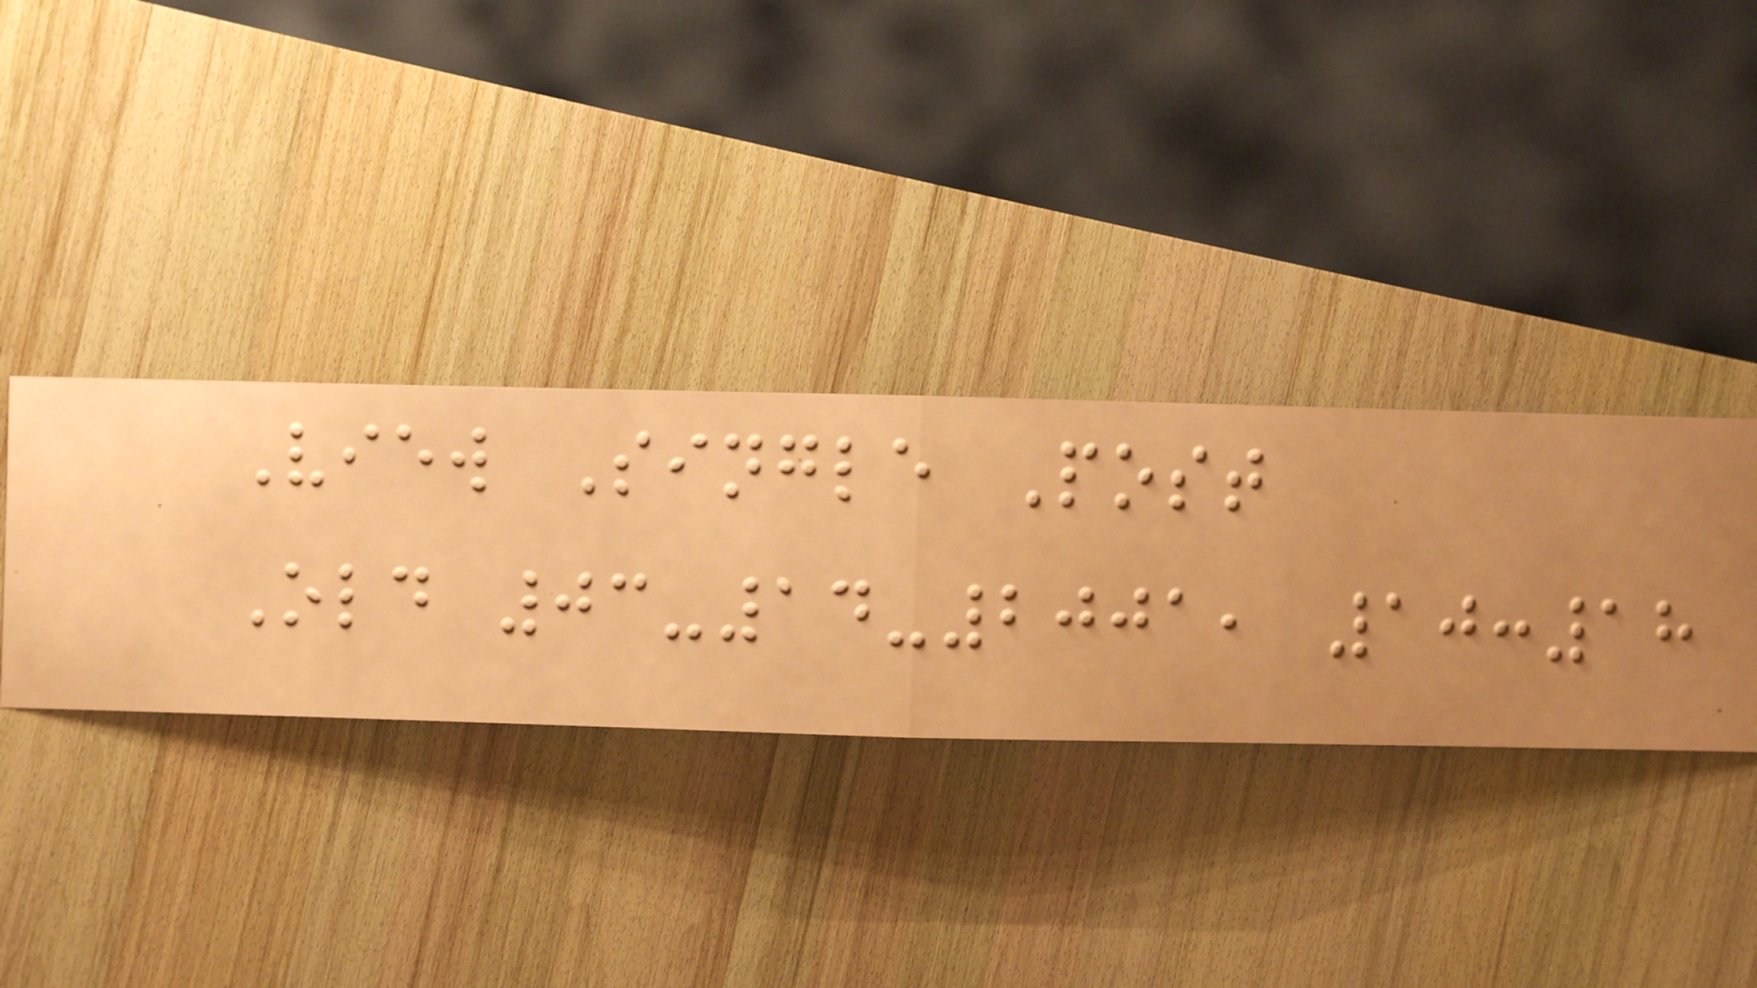View Single Post
Old 03-14-2001, 10:18
